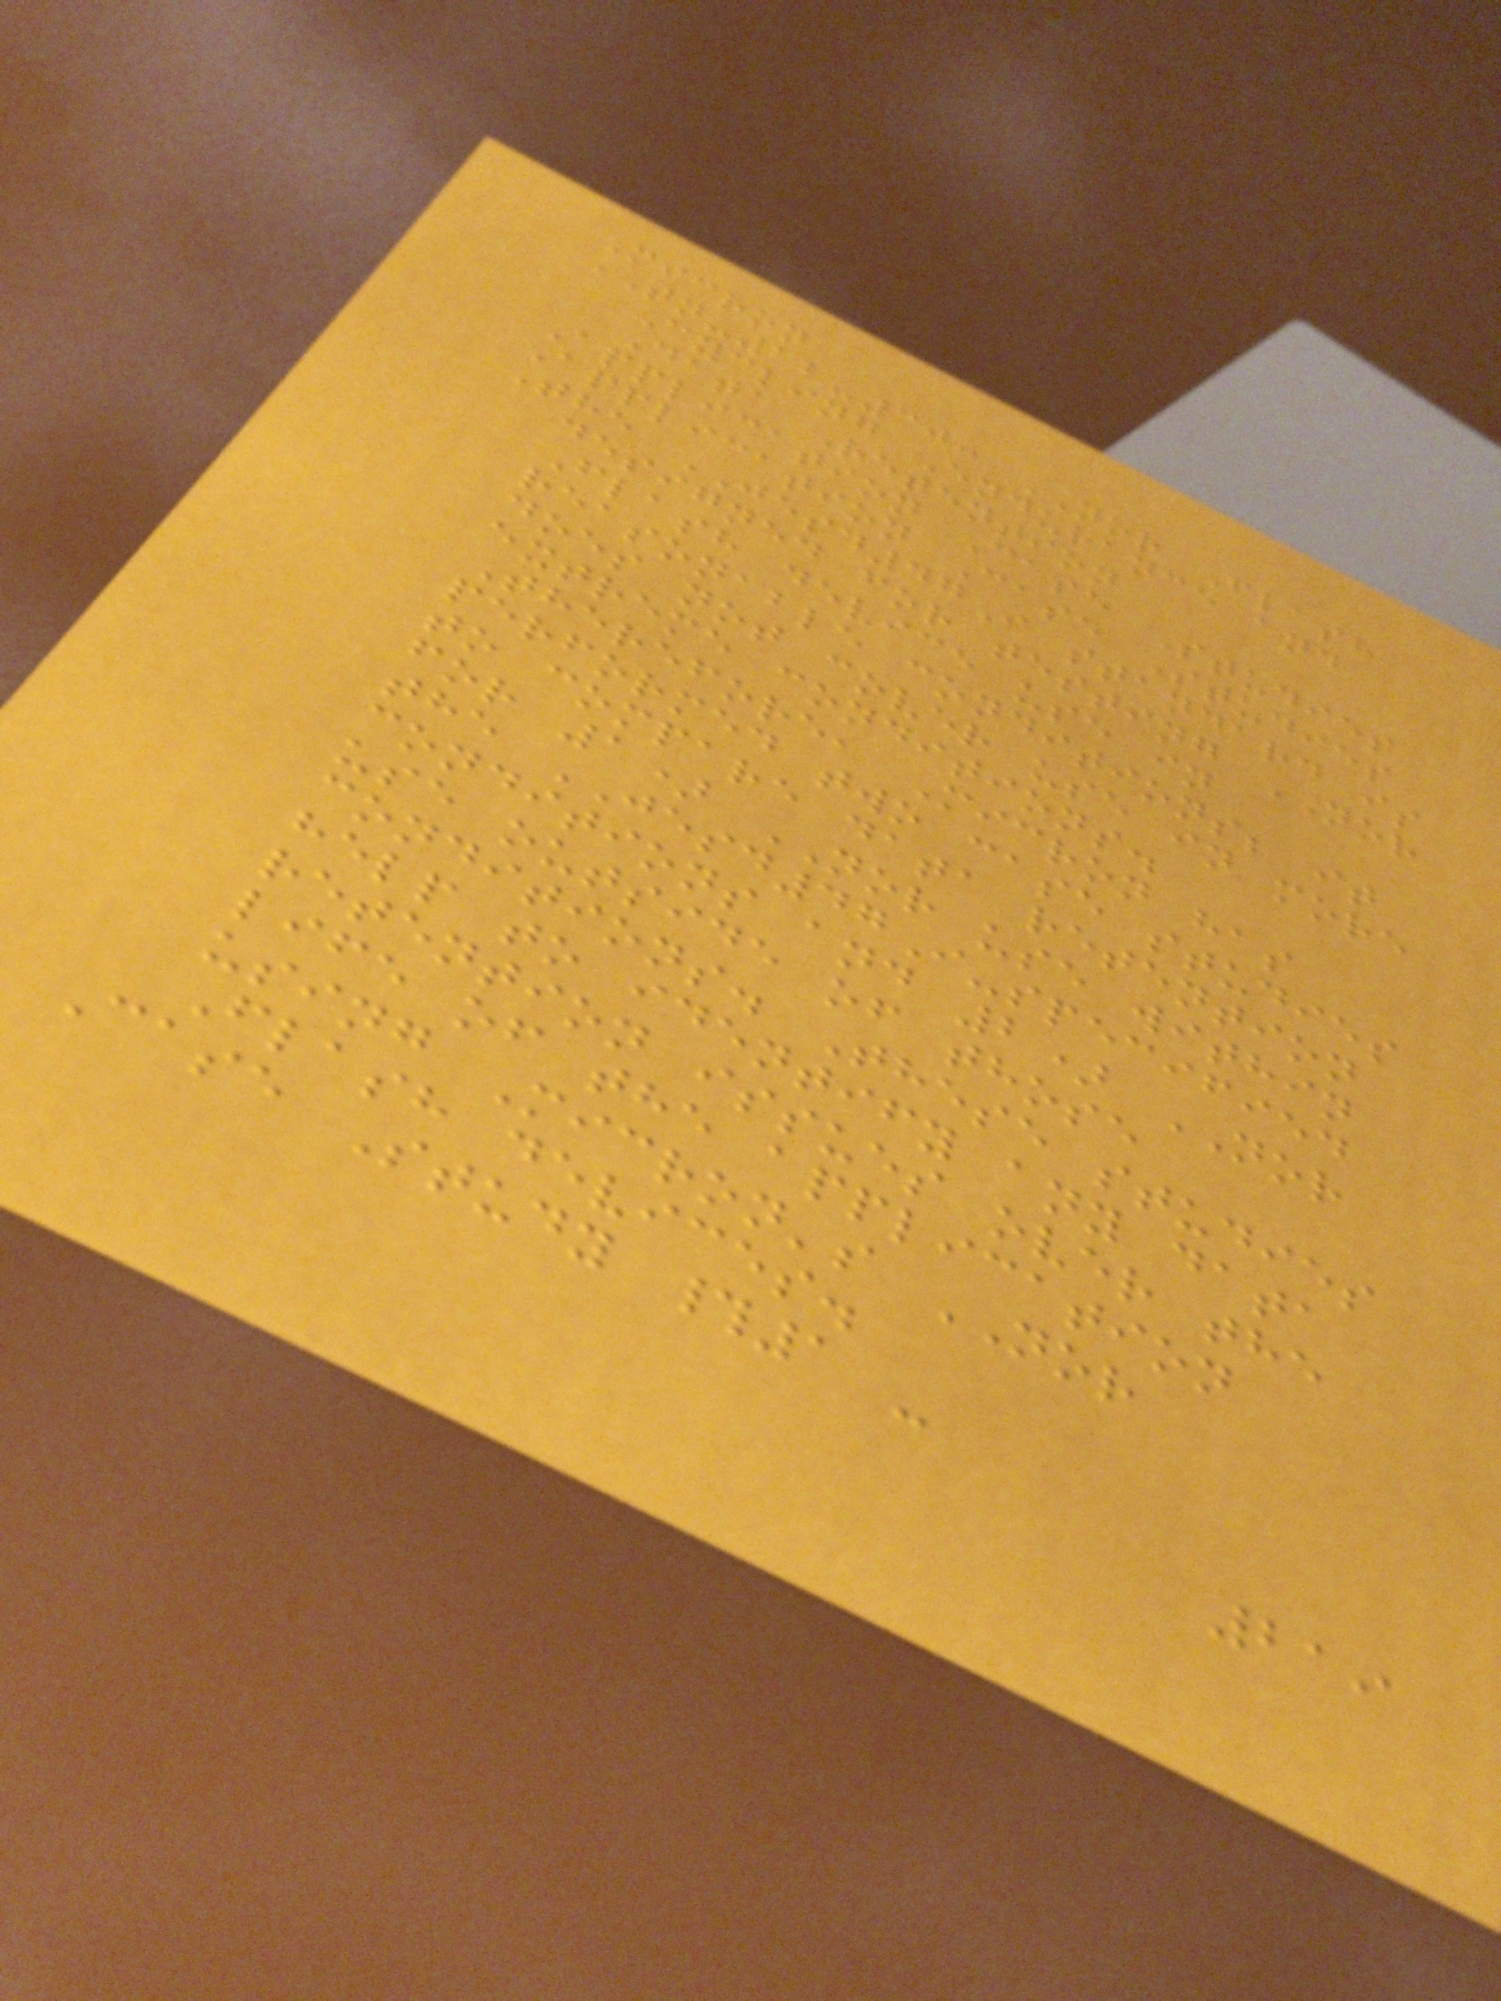Micron
TN-12-30: NOR Flash
Cycling Endurance and
Data Retention
Application Case Studies
Application Case Studies
The JESD47I standard is
designed for testing NOR
Flash device use in
reasonable conditions; it
does not cover use in more
extreme conditions.
Therefore, Micron has
performed two case studies
to compare data retention
for 1) NOR use within
the JESD47I-specified
conditions and 2) NOR
use outside of those
conditions. These studies
help to identify any data
retention issues over the
life of the application
using Micron's NOR
Flash devices.
Case Study #1 -
219
